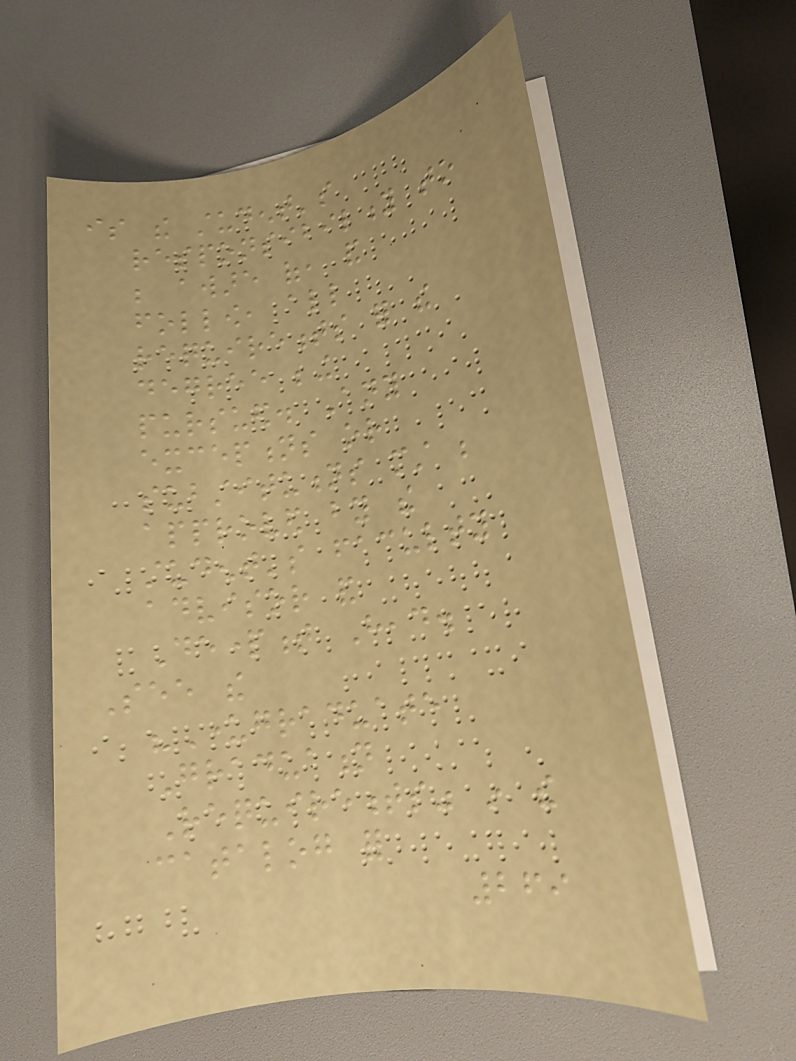is the student's
responsibility to
be aware of, and
follow, all
requirements for the
degree being
pursued. Any
exceptions or
substitutions must be
approved by the
student's faculty
advisor and
Department Head.
See the
"Undergraduate
Graduation
Requirements" in the
catalog for
269
